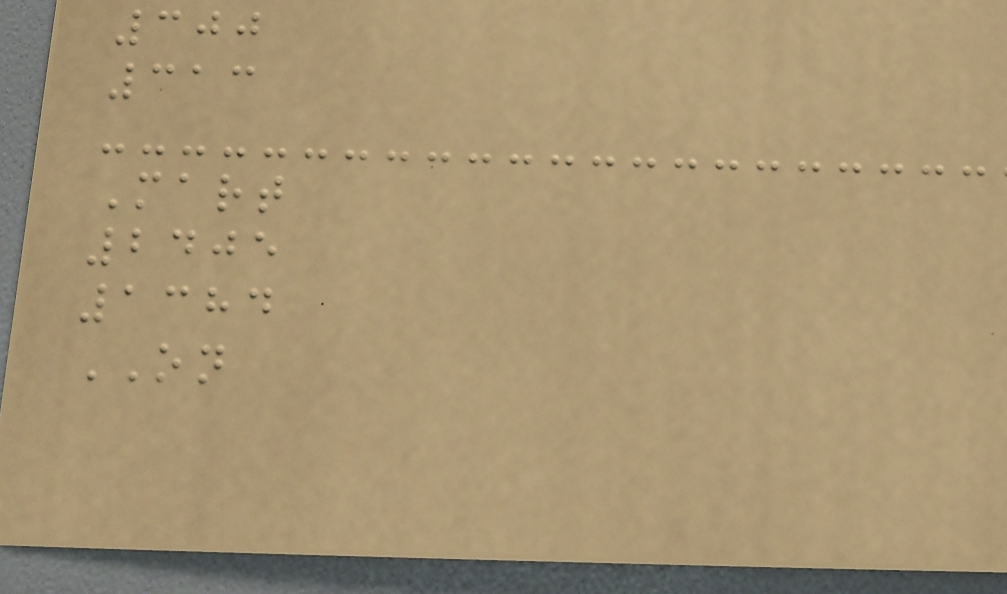300
313
Mart
2405
1384
ON
